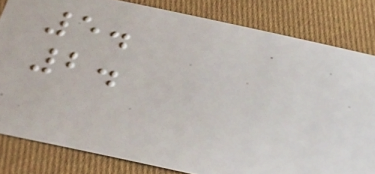5.
2.
